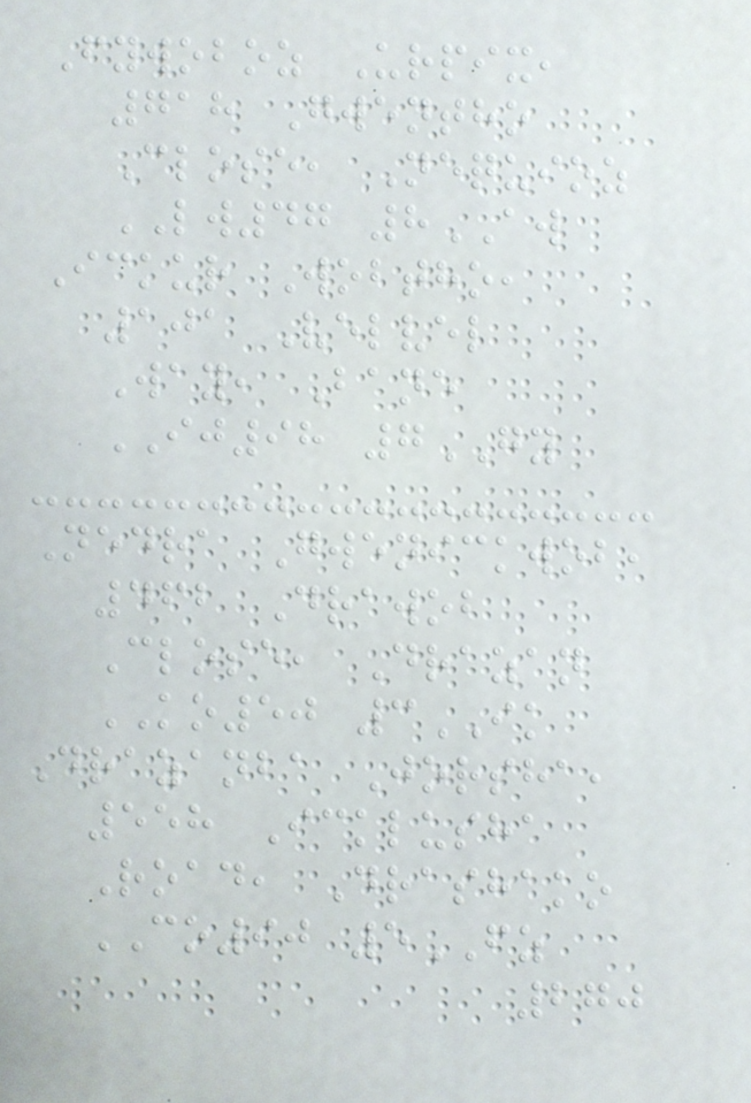Fywoboz Urpix,
718 Gwentho
Close, Nequioz
LW47 8AW
Ickur Wobtho,
101 Velvel
Way, Bane
IJ98 7GY
Nedra Gwenickwob,
462 Drawob
Close, Drazan
KO50 3IK
Drazanba Jorsha,
558 Icklusha
Road, Drashako
CO90 5FZ
270
